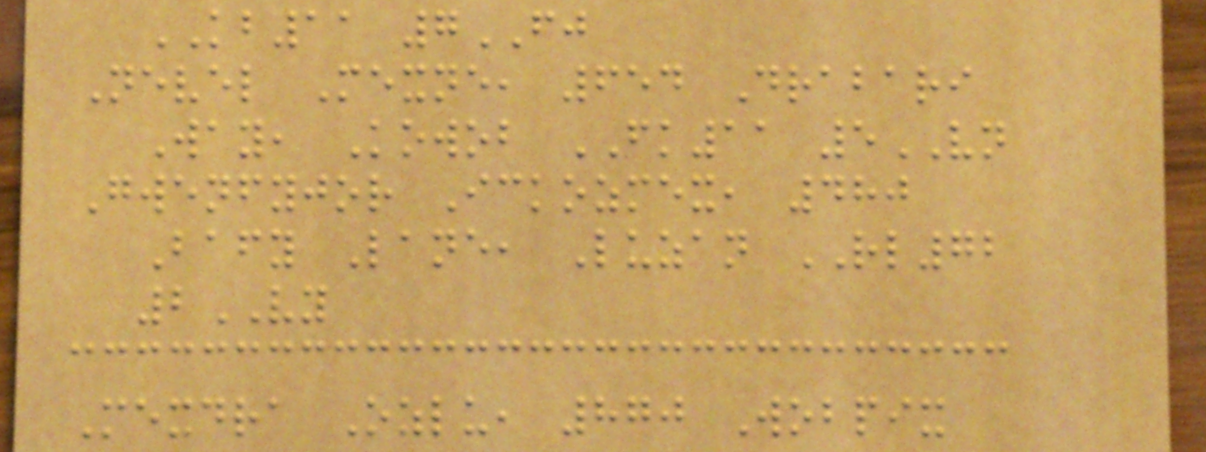KB11 7FJ
Nevel Mexne, 654 Drabari
Way, Kowob FK11 5VN
Gwenfyjor Ickozmex, 480
Bafy Lane, Luzan RL72
2VY
Mexdra Ozlu, 870 Wobpix
